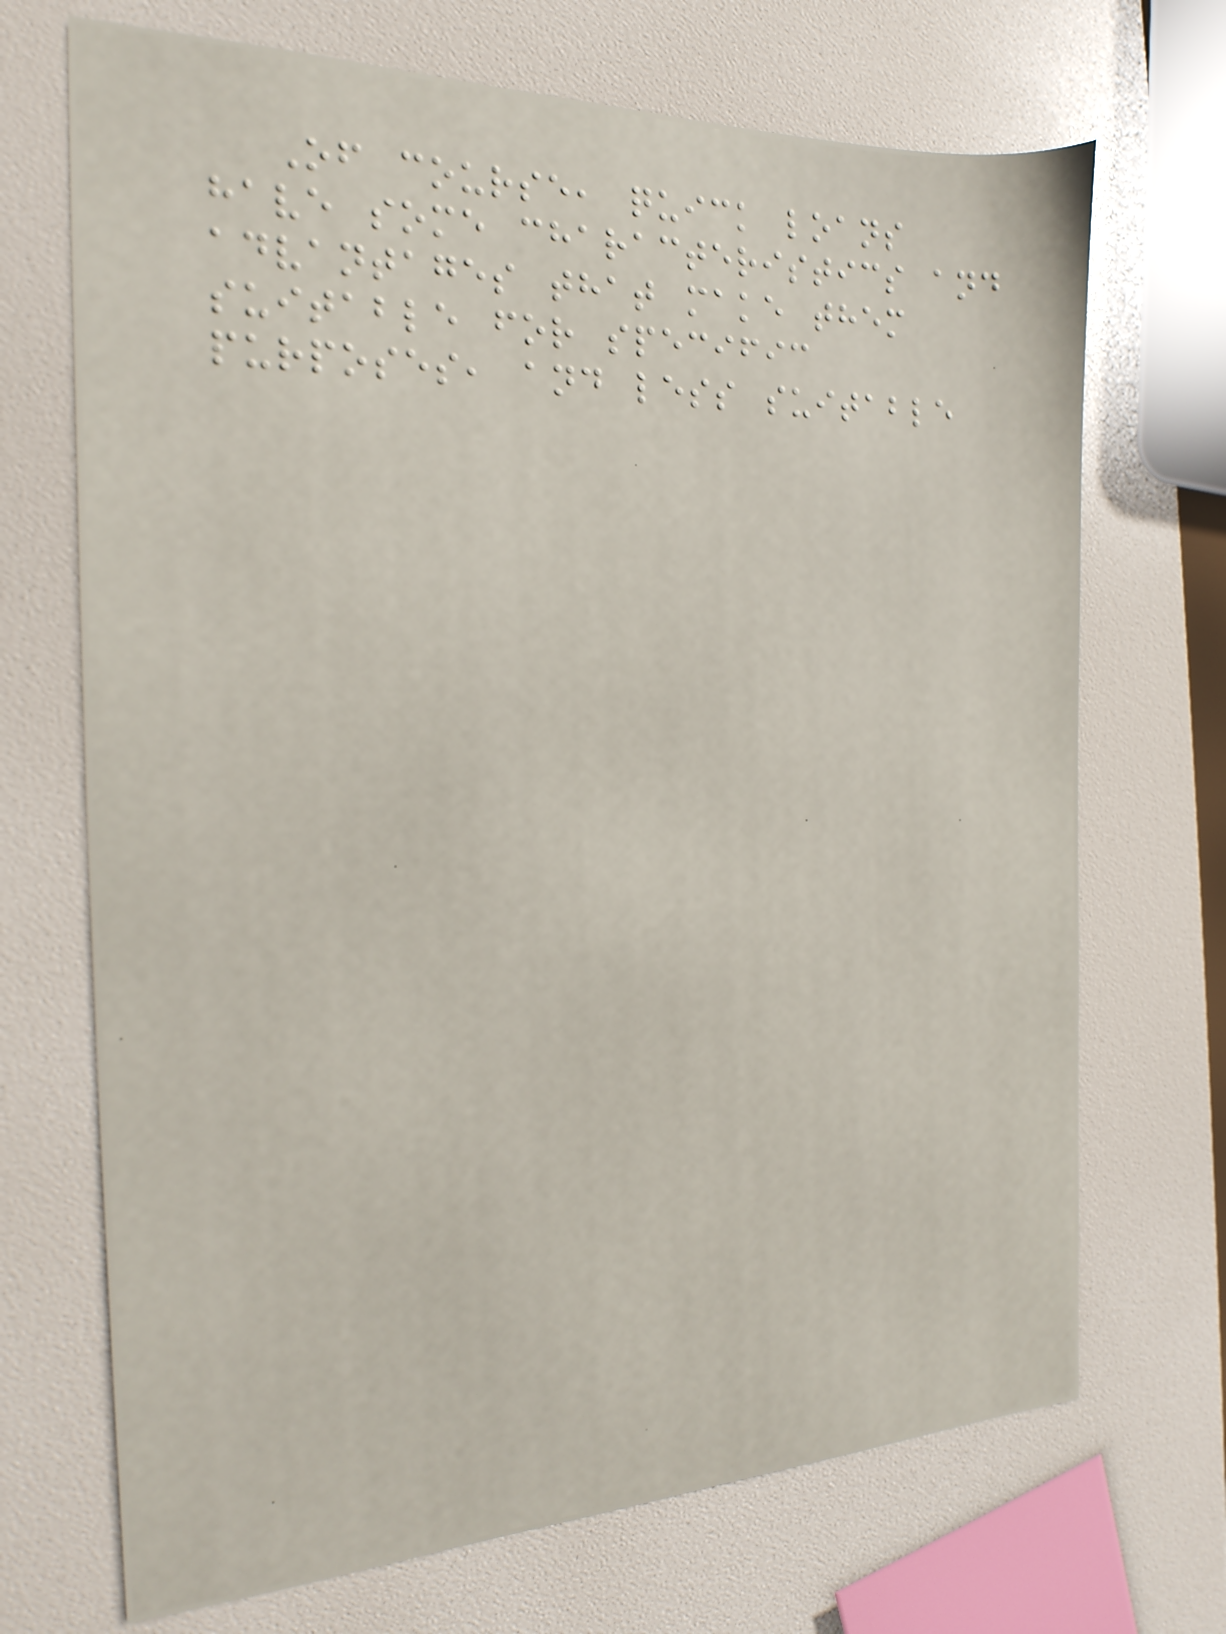Of course, quick loans
have some characteristics and
advantages that make them
suitable for specific
purposes, and less suitable
